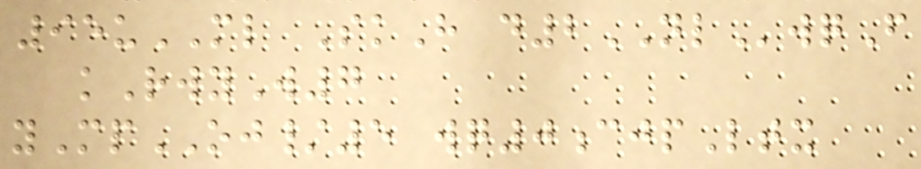95uML SkH d2NLwqF
kRwyW7
yMpOJ/5 wq0cjpLtx
